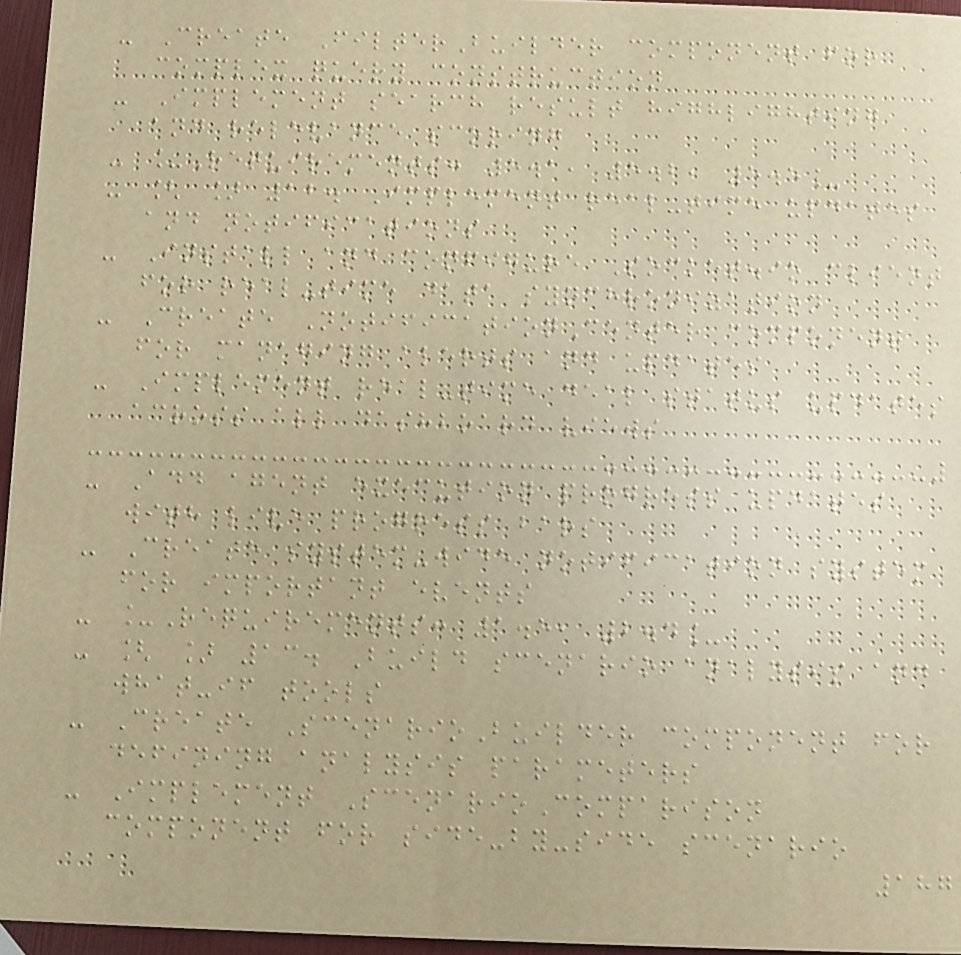- Create FilterBuilder component for
complex query construction
- Implement search result highlighting
and relevance scoring
- _Requirements: 5.1, 5.2, 5.5_
- [ ] 12. Implement real-time updates
and notifications
- Install and configure Socket.io client
for real-time data synchronization
- Create NotificationCenter component
for managing alerts and updates
- Implement real-time deal status updates
across all dashboard views
- Add agent execution progress updates
with live progress bars
- Create system-wide notification system
for important events
- _Requirements: 1.5, 2.4_
- [ ] 13. Build scenario analysis and
what-if tools
- Create ScenarioBuilder component for
defining analysis parameters
- Implement ScenarioComparison
component for side-by-side scenario
187
